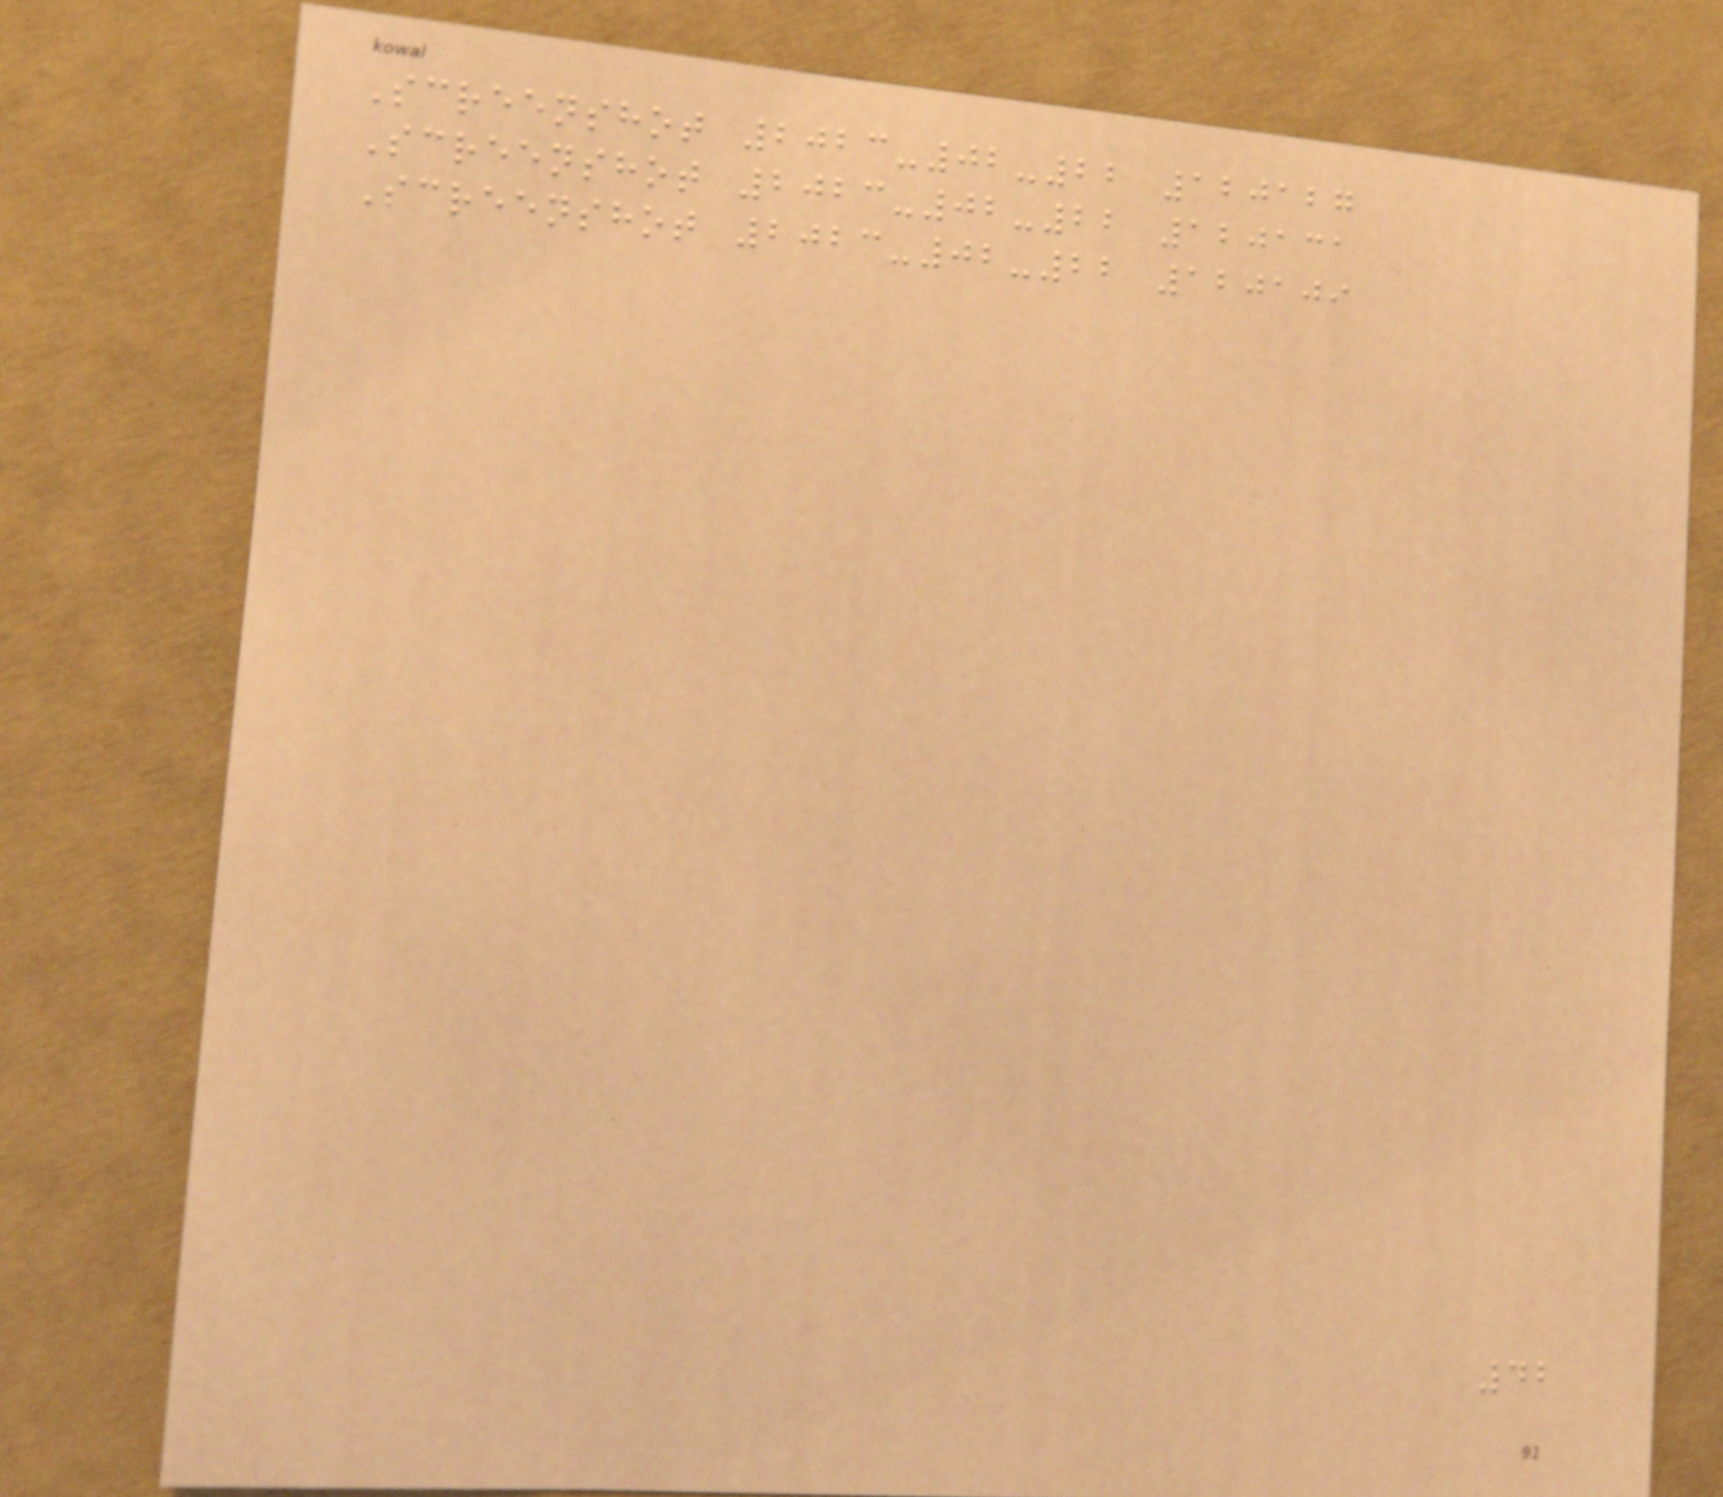Screenshot 2023-02-22 120127
Screenshot 2023-02-22 120131
Screenshot 2023-02-22 120109
42
